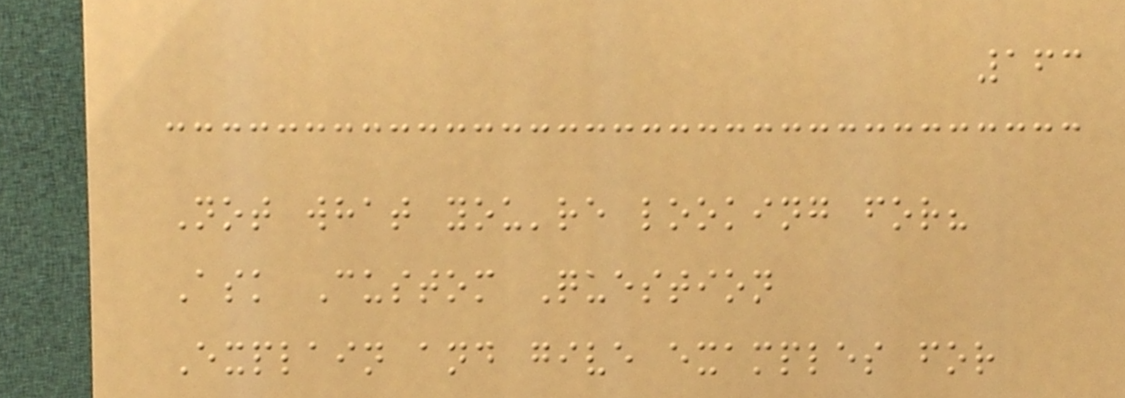163
Not what you're looking for?
Ask Custom Question
Explain and give examples for
